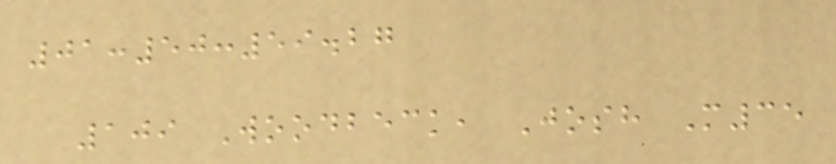01:50:59.27
109 Woodbeck, Josh M35
